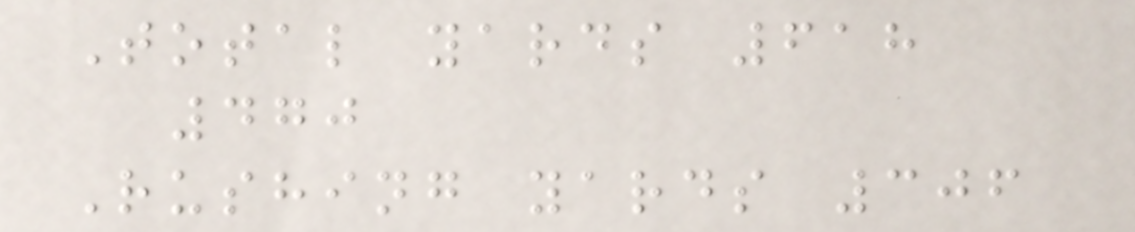Total yards 618
470
Rushing yards 306
